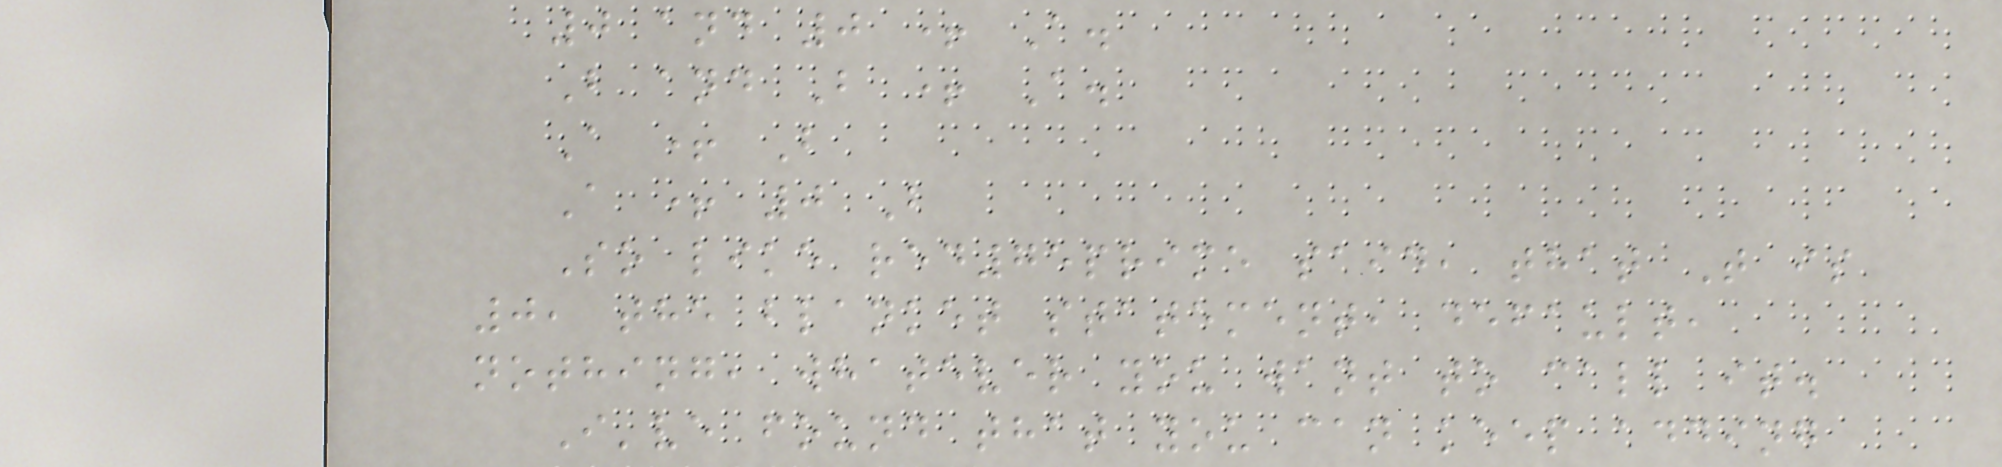0 and 0 + A.
B and B + A.
A + B
A + 0 B
So like red75prime said, that T is
0, the blanket statement, default,
nothing, whatever you want to call it.
I've found that you can keep adding
